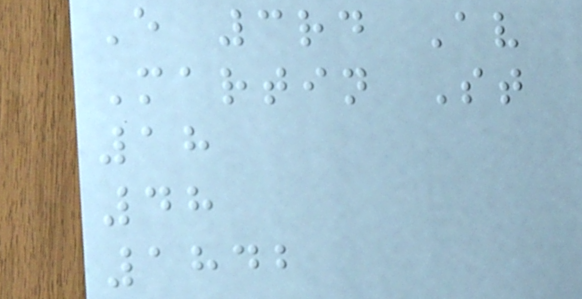E 3rd Av
Martin St
18
48
1842
